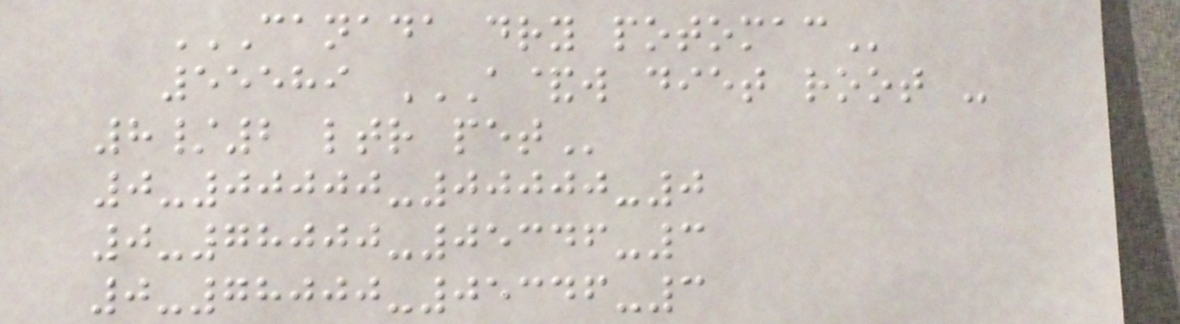CANADA DRY POTOMAC
55589 A&W DIET ROOT -
8/2 LTR PET
0-00000-00000-0
0-78000-05346-3
0-78000-05346-3
